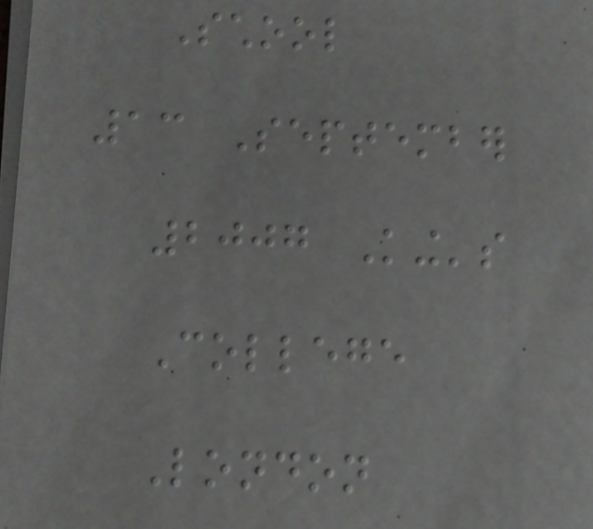School
13 September
2007 King's
College
London
